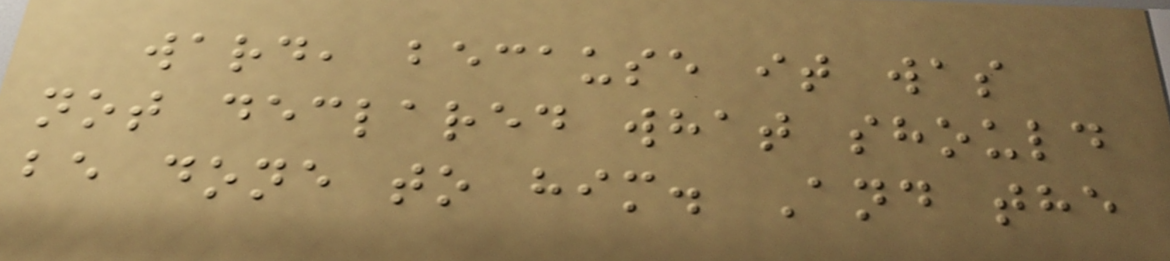ward, because it was
not declared what should
be done to him. And the
